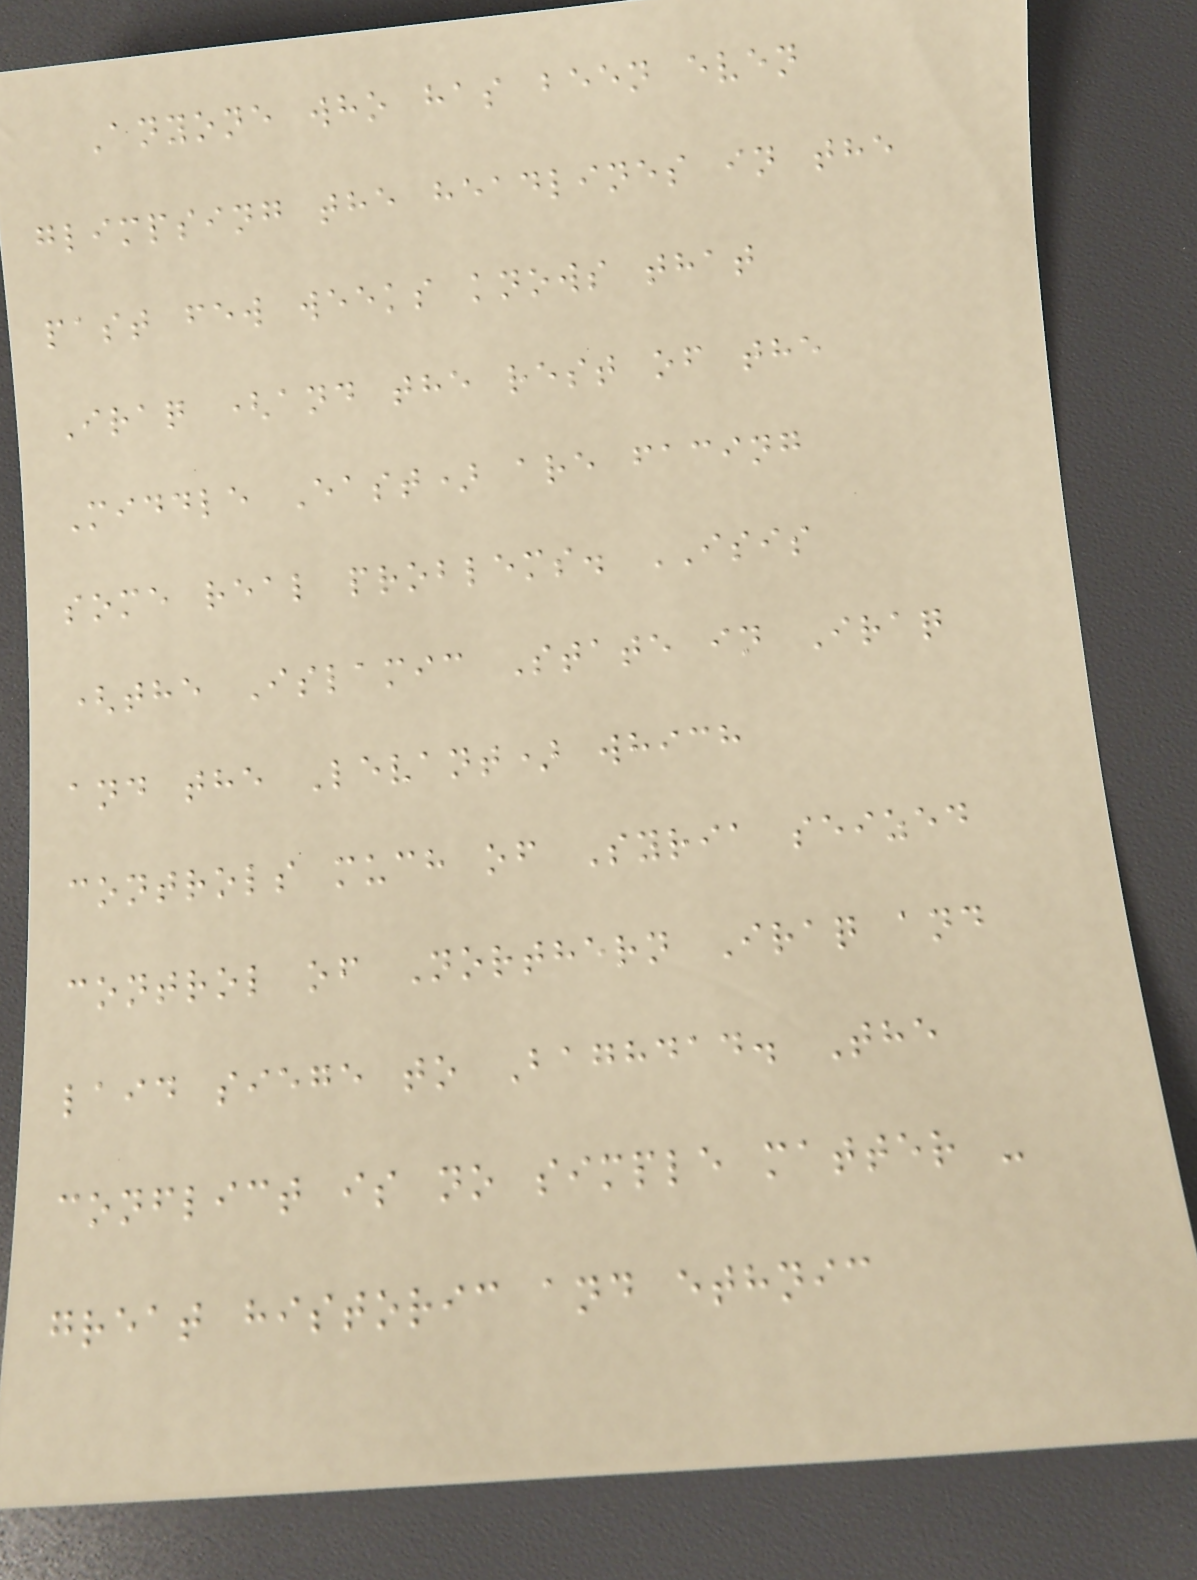Anyone who has been even
glimpsing the headlines in the
past few weeks knows that
Iraq (and the rest of the
Middle East) are facing
some real problems. ISIS
(the Islamic State in Iraq
and the Levant) which
controls much of Syria seized
control of Northern Iraq and
laid siege to Baghdad. The
conflict is no simple matter -
great historic and ethnic
